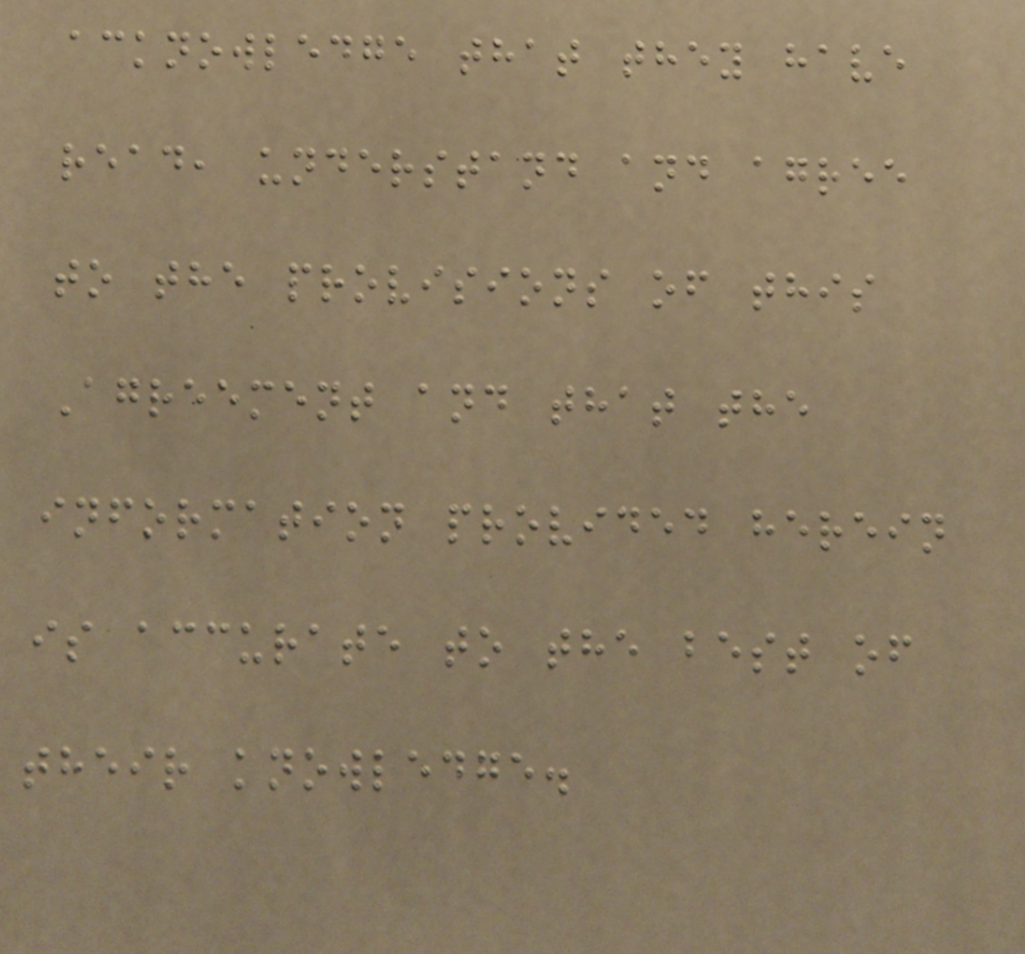acknowledge that they have
read, understand and agree
to the provisions of this
Agreement and that the
information provided herein
is accurate to the best of
their knowledge.
